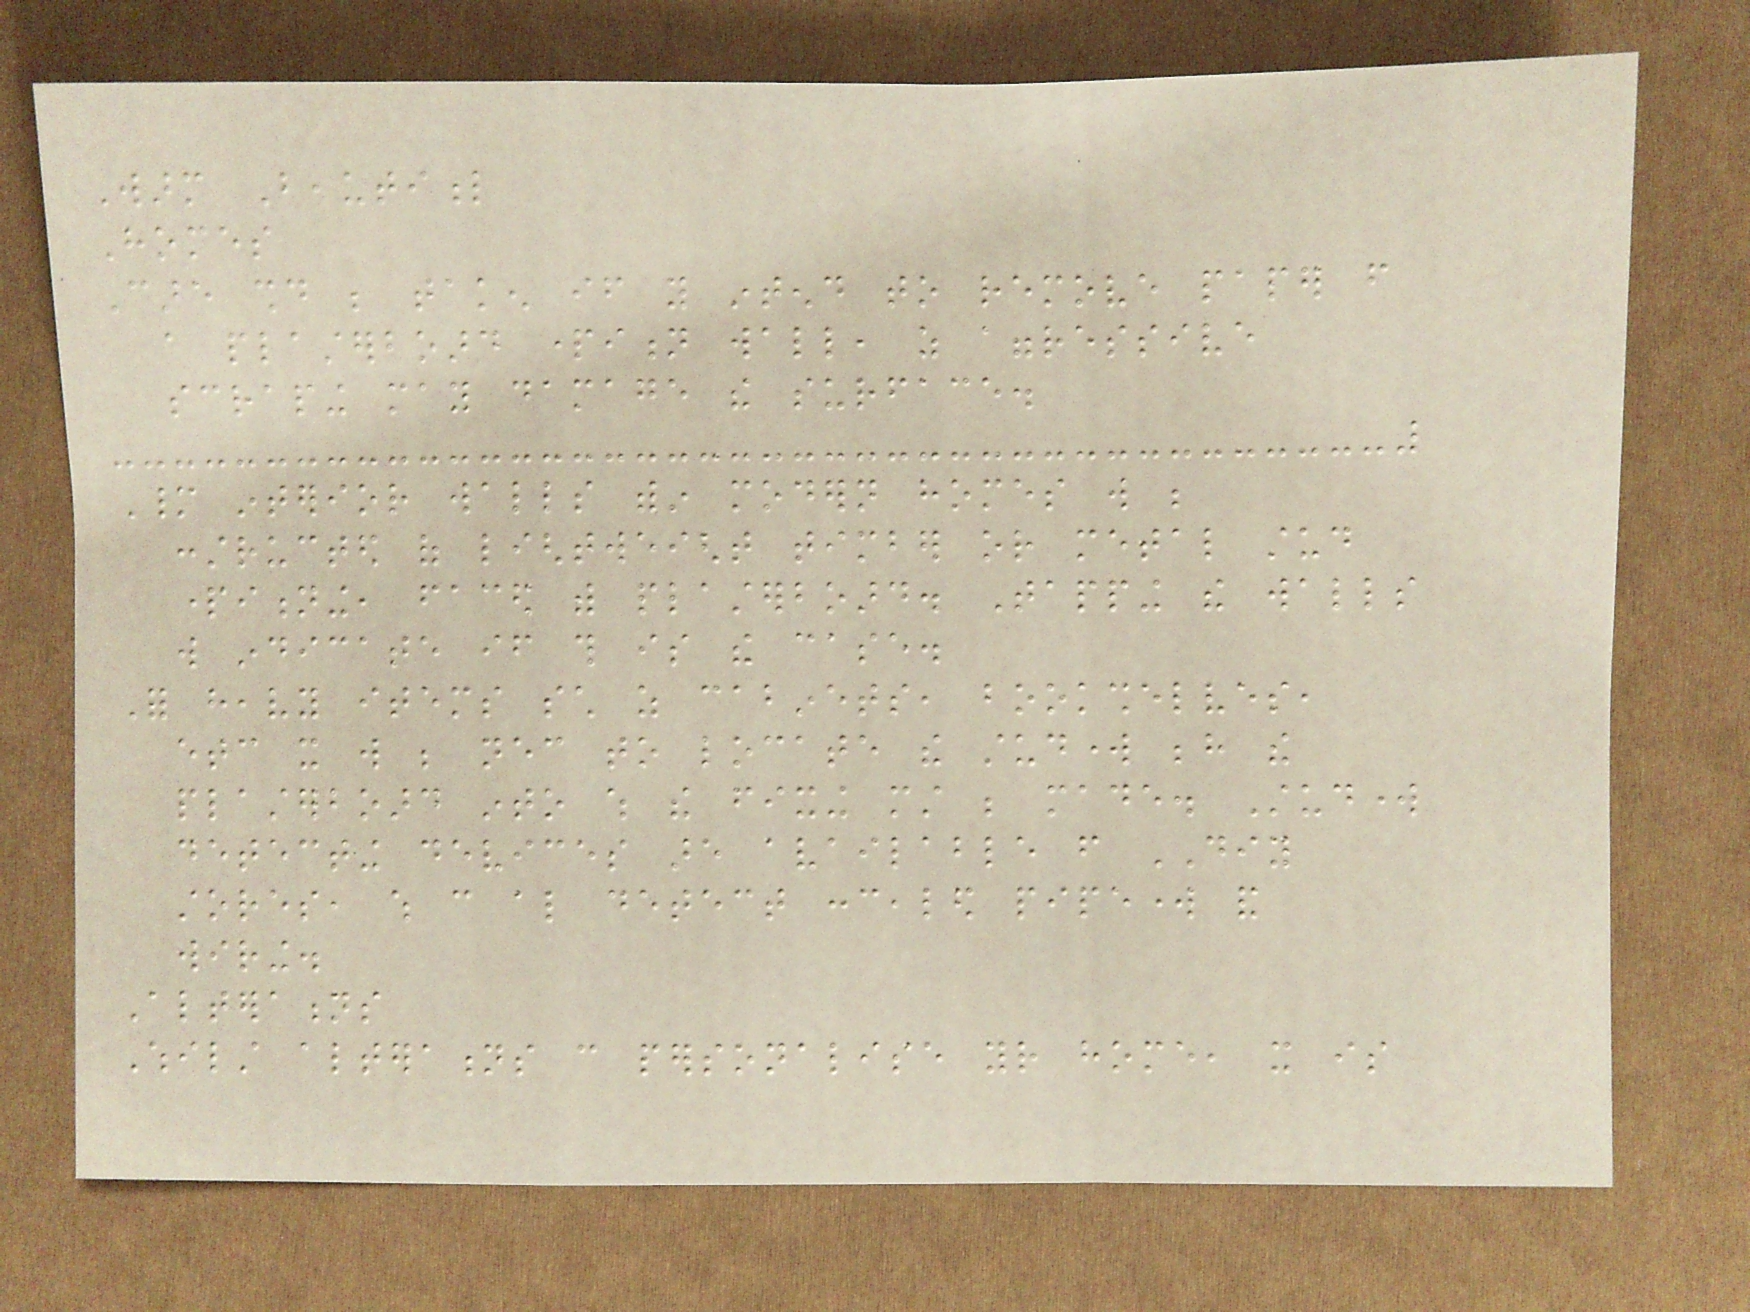Warm Beautiful
Homes
Care should be taken if you intend to remove paper from
a plasterboard partition wall, as aggressive
scraping may damage the surface.
Many interior walls within modern homes will be
constructed of lightweight timber or metal stud
partitioning, faced with plasterboard. Tapping the walls
will indicate if this is the case.
For heavy items such as cabinets, bookshelves,
etc it will be necessary to locate the studwork behind the
plasterboard into which the fixing must be made. Studwork
detecting devices are available from DIY
stores, which can also detect concealed pipework and
wiring.
Alterations
Whilst alterations can personalise your home, it is
